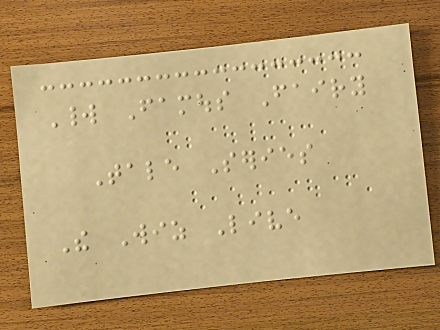World Famous Fairy
Tale Series
The Wiz Live
